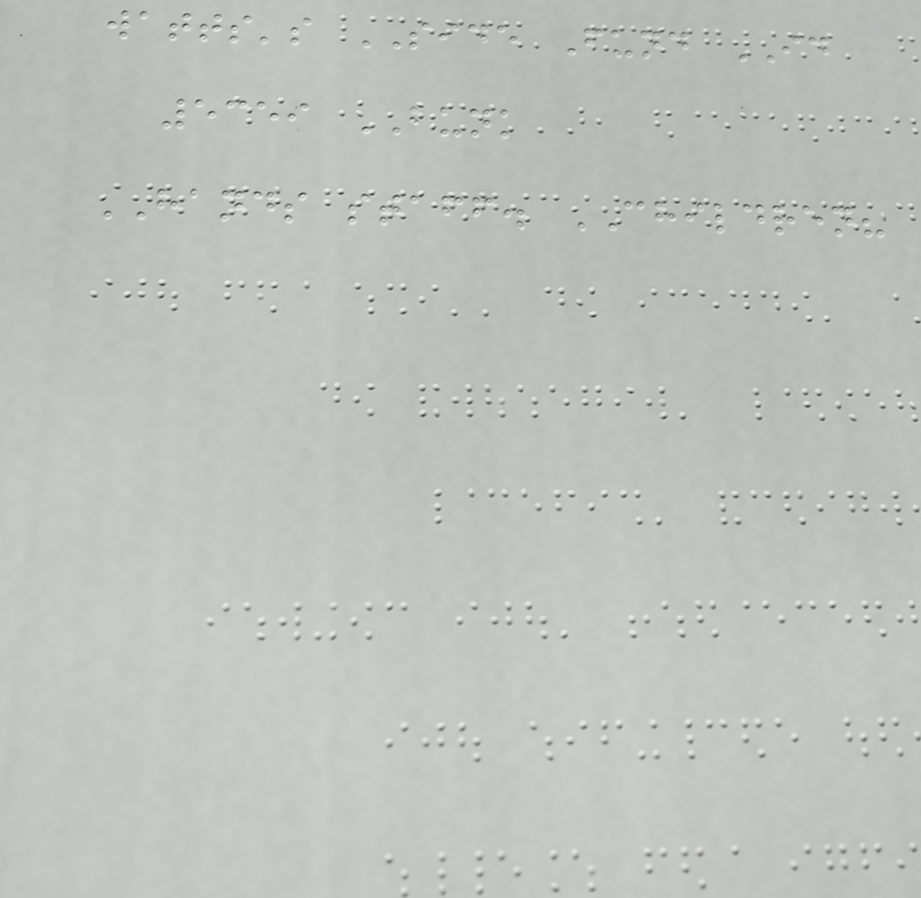watts's SIDE Fund ID
5359 BUNK
HANDS staff. CHILDREN?
